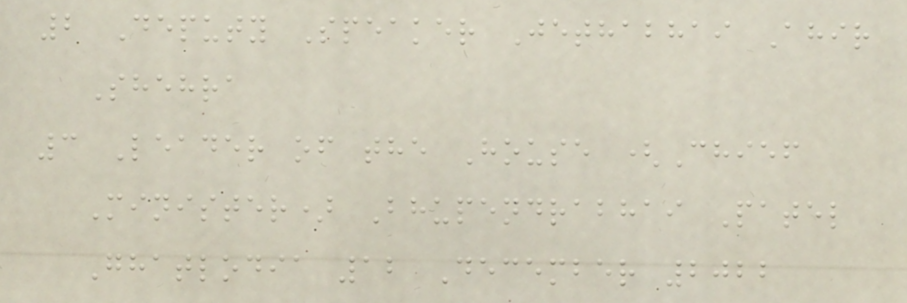2 Deputy Speaker Jethabhai Ahir
Shehra
3 Leader of the House (Chief
Minister) Bhupendrabhai Patel
Ghatlodia 12 December 2022
